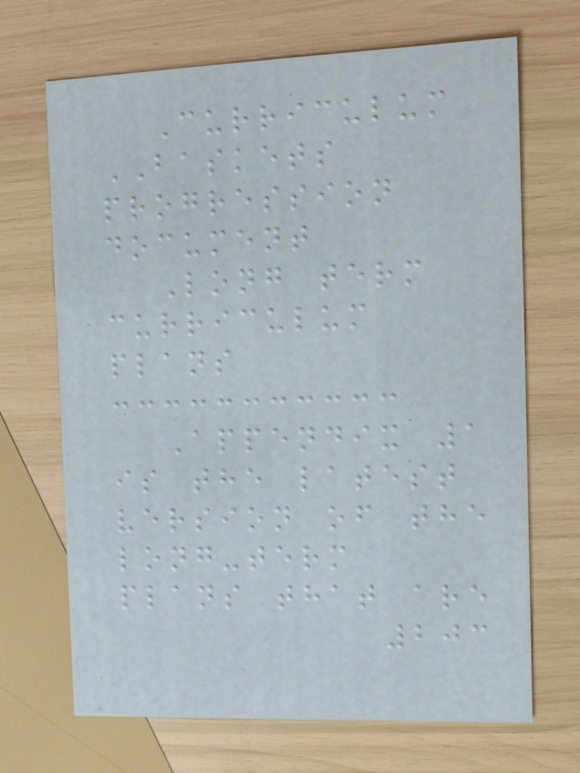Curriculum
BASKETS
progression
document
Long term
curriculum
plans
Appendix 1
is the latest
version of the
long-term
plans that are
203
